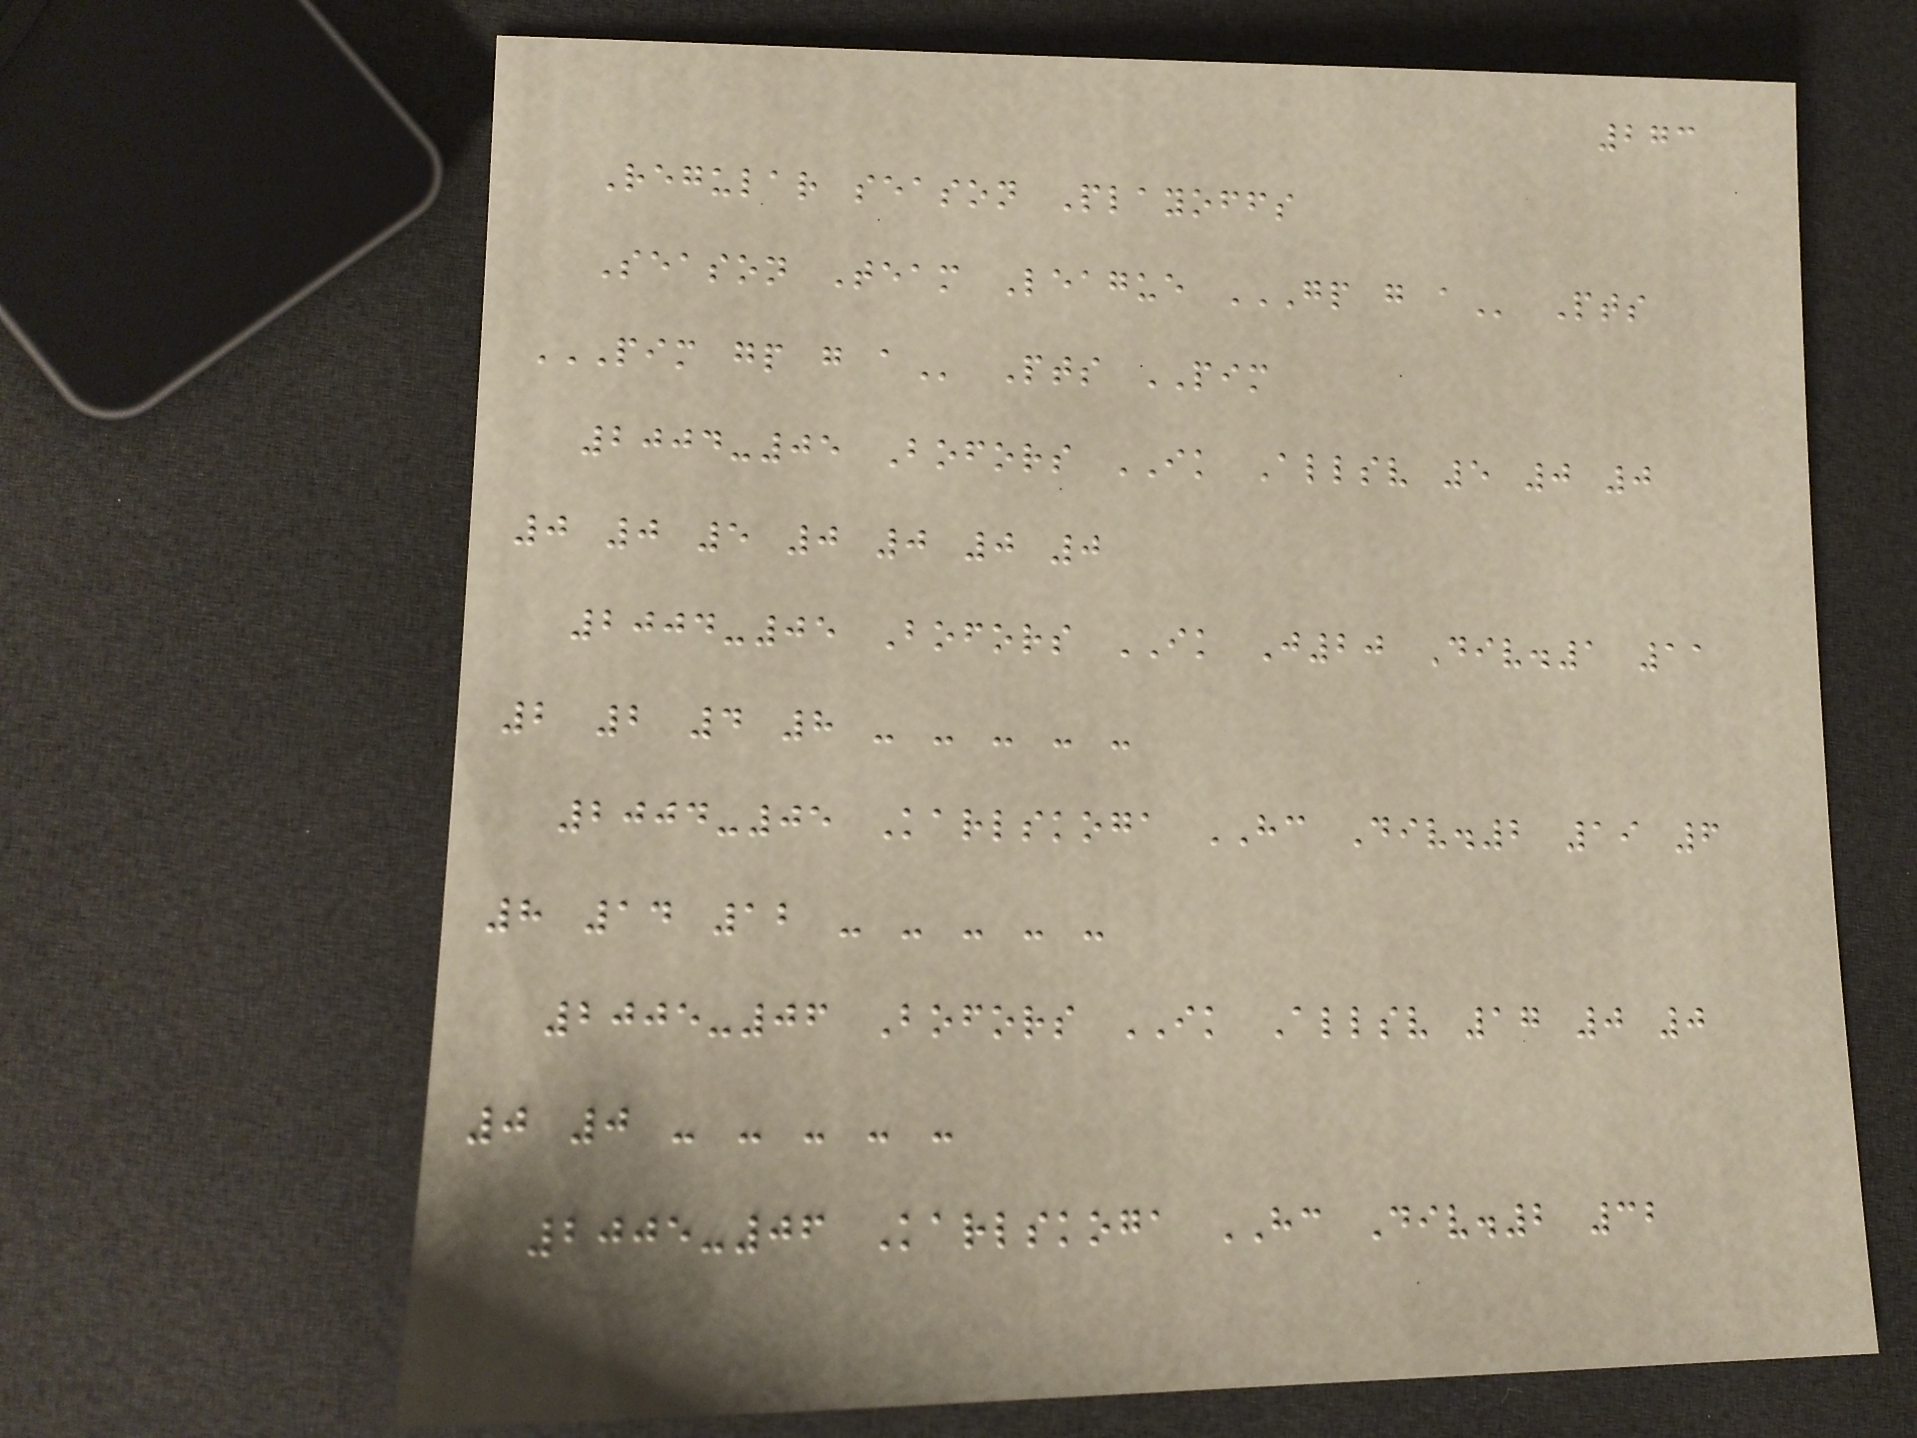273
Regular season Playoffs
Season Team League GP G A Pts
PIM GP G A Pts PIM
2004-05 Bofors IK Allsv 5 0 0
0 0 5 0 0 0 0
2004-05 Bofors IK J20 Div.1 11
2 2 4 8 - - - - -
2004-05 Karlskoga HC Div.2 19 6
8 14 12 - - - - -
2005-06 Bofors IK Allsv 17 0 0
0 0 - - - - -
2005-06 Karlskoga HC Div.2 32
